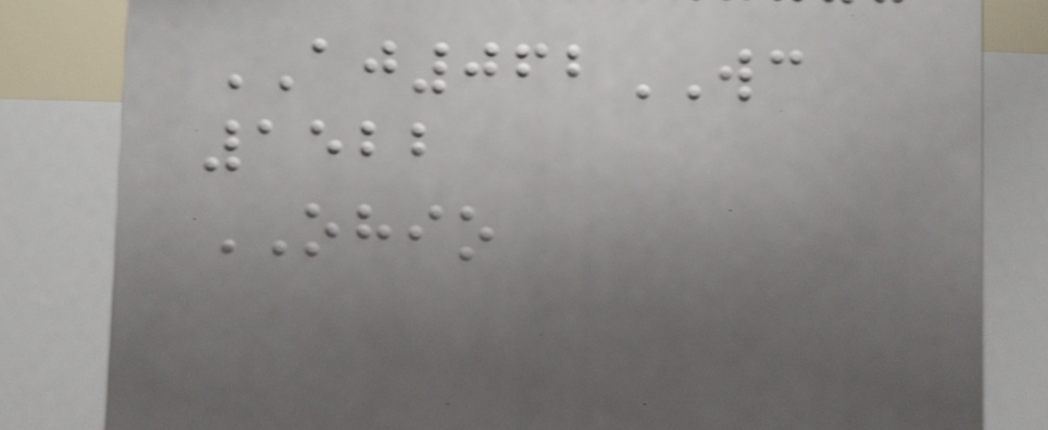AJ062WC
1522
OHIO
